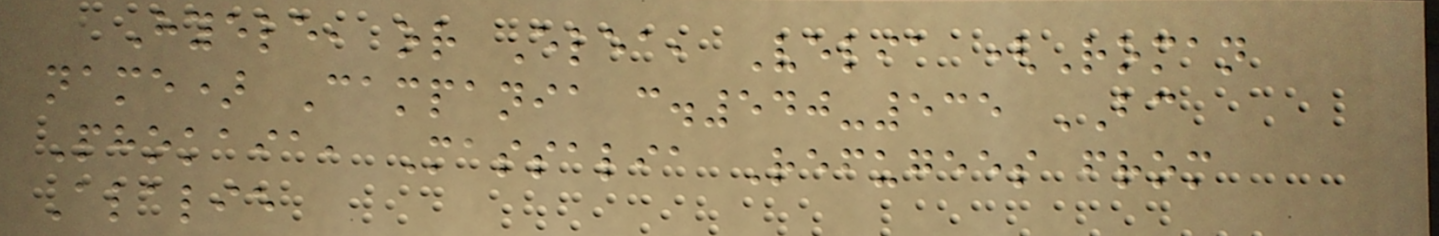Hyele, or Elea, Velia (Roman
name) Campania c.540-535 BC
Phokaia, Massalia Refugees from
Alalie
